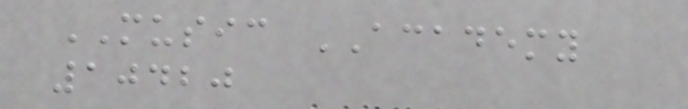MUSIC ACADEMY
10420
